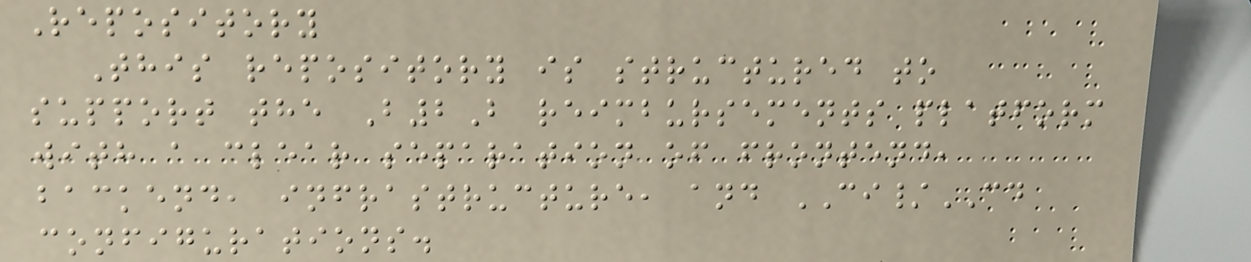Repository
This repository is structured to
support the B2B reimbursements platform
with a clear separation of frontend,
backend, infrastructure, and CI/CD
configurations.
